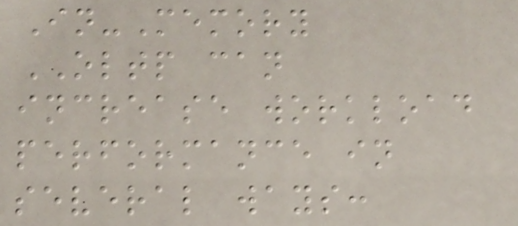In-Memory
OLTP can
increase workload
performance in
several ways:
